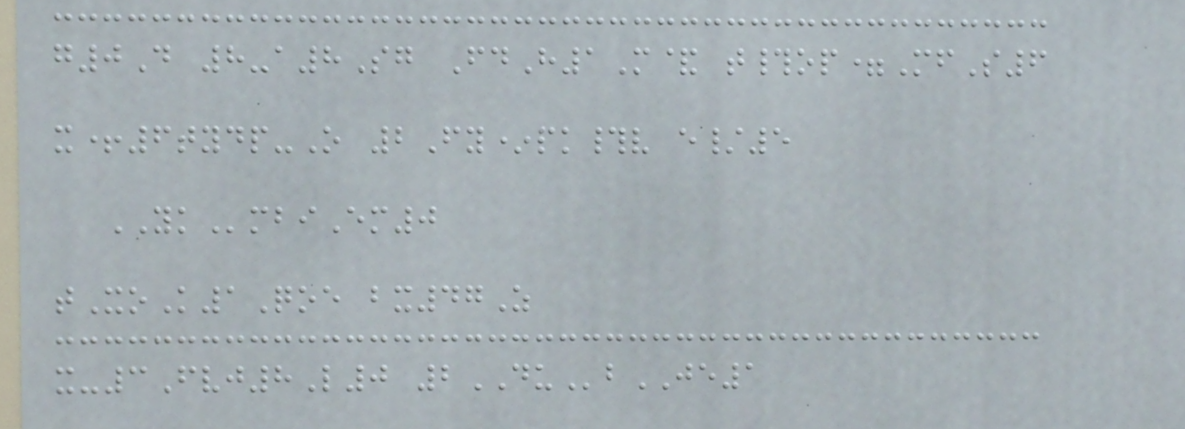g0D 8-a8Sg FdH1M& t#op=MfS6
x+6tydp-O 2Fy*pk#v e/5
YKmbiEm0
tXoK1Qoe bx47Z
x-3Fvj8L0 2DUbJE1
